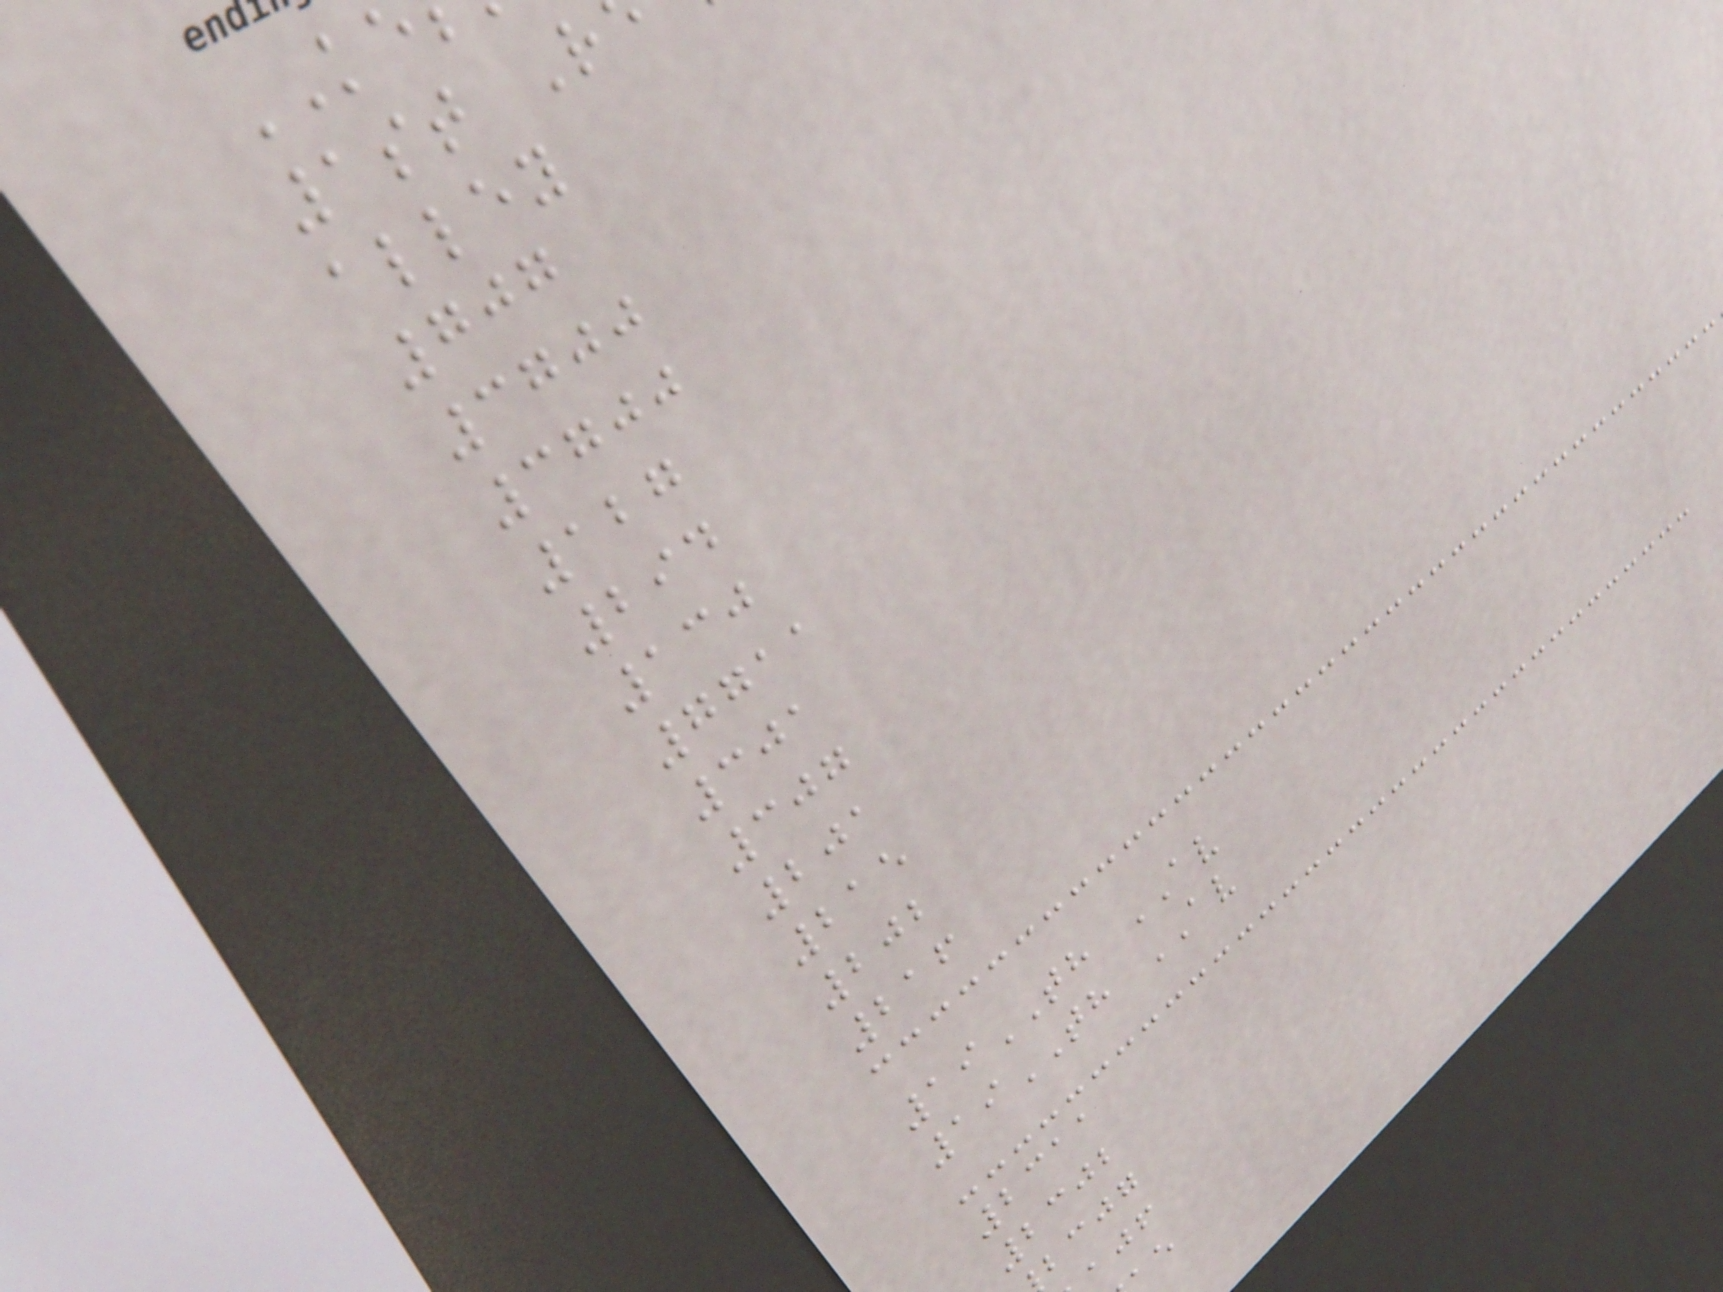1st R
alley
707
3700
3700
127
294
130
7711
301
307
201
215
202
216
19TH AV
19TH AV
2311
2302
bcjg
